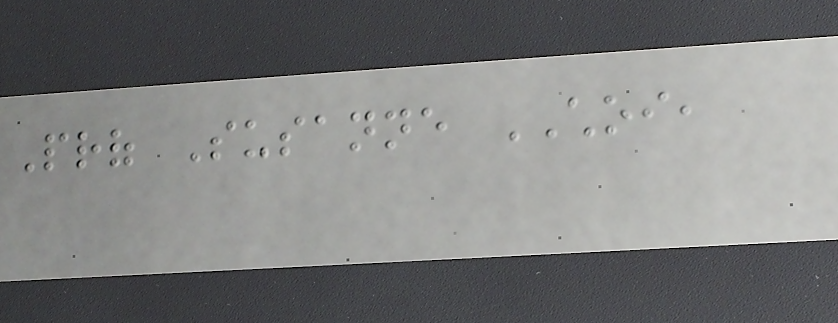Prof Susanne CHOI,
